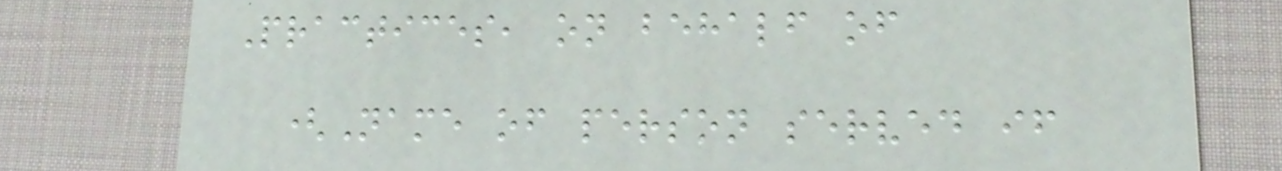Practices, on behalf of
(Name of person served if
